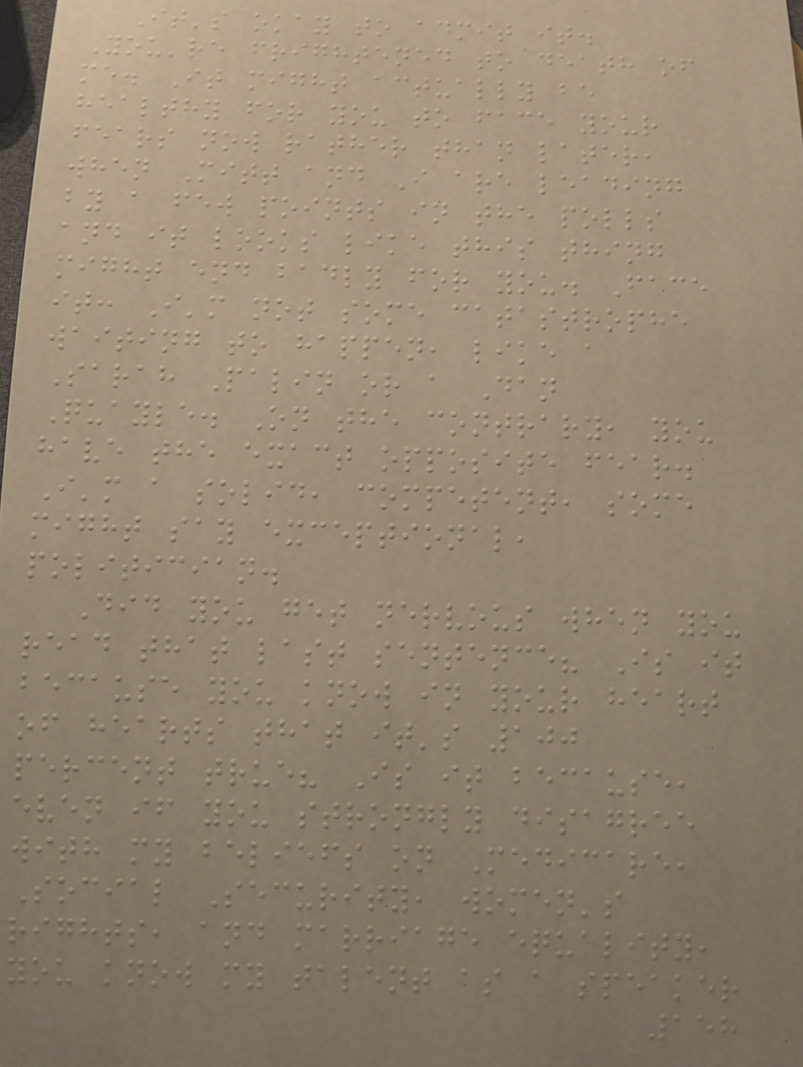It's okay to admit it.
You're frightened to death of
me. It might actually be
healthy for you to face your
fears now rather than later,
when Mitt and I are leading
by a few points in the polls
and it looks like this thing
might end badly for you. Face
it: I'm not some catastrophe
waiting to happen, like a
Sarah Palin or a Dan
Quayle. On the contrary, you
have the exact opposite fear.
I'm a solid, competent, some
might say exceptional,
politician.
Did you get nervous when you
read that last sentence? Is it
because you know in your heart
of hearts that it's 100
percent true? Is it because,
even if you strongly disagree
with my beliefs on Medicare,
Social Security, women's
rights, and marriage equality,
you know my talent as a speaker
158
